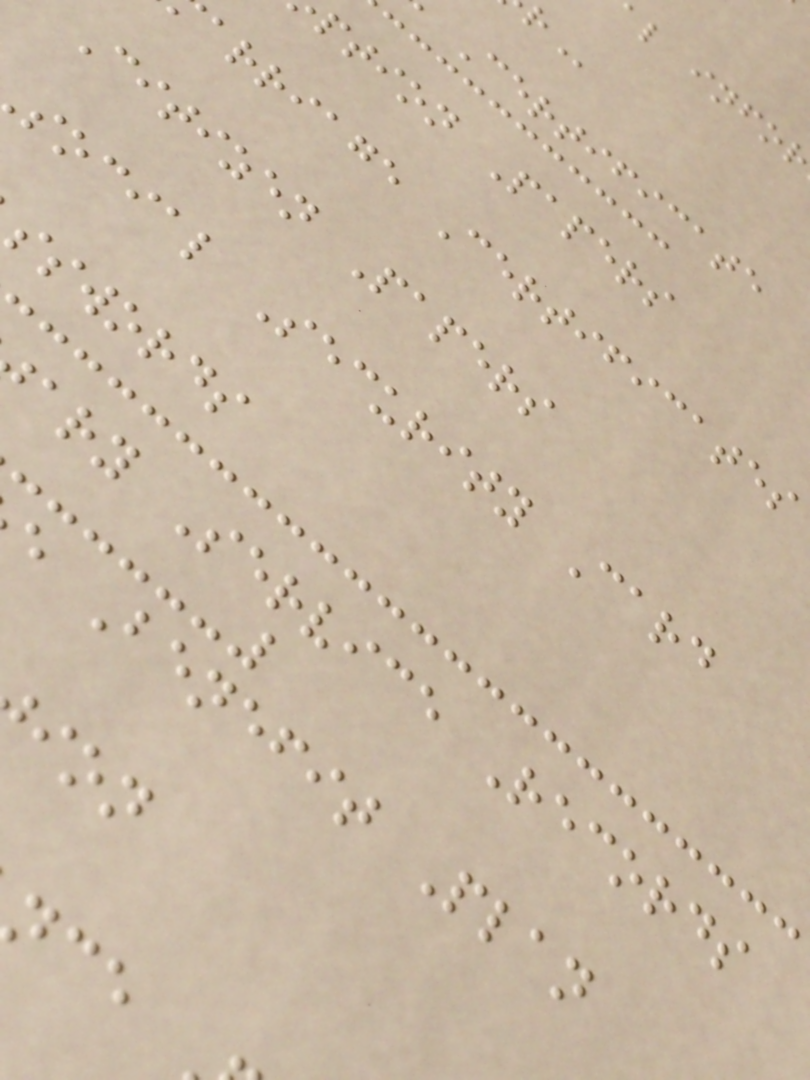Certificate
ption Papers
arriage Certificates
Citizen Papers
social Security Card
sswords
ary Service Records
e Benefit Plan
